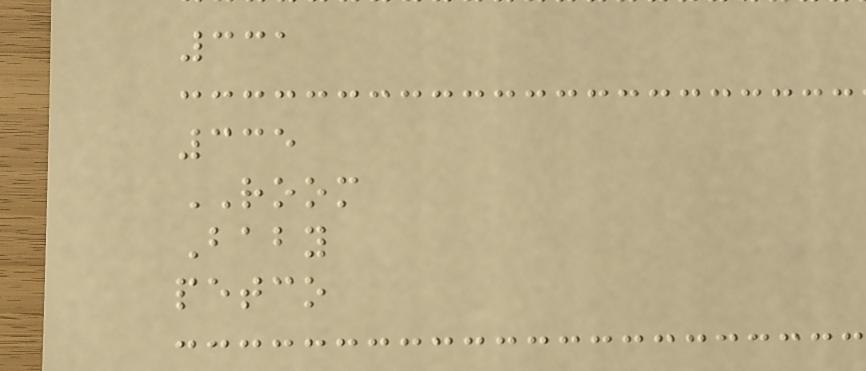331
335
ROOM
Baby
petco
